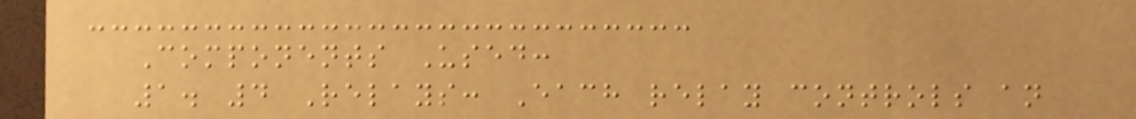Components Used:
1. 4 Relays: Each relay controls an
